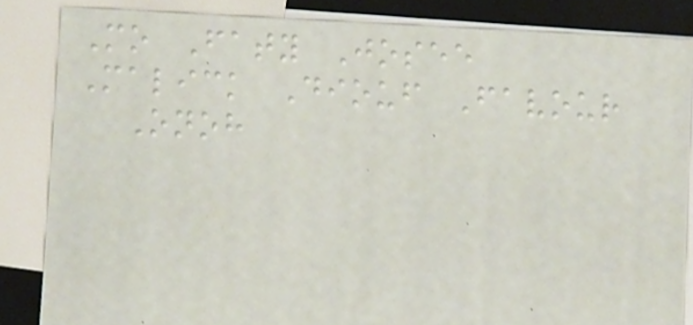Mo Faty Josee
Malick Diouf Favour
Onoh
